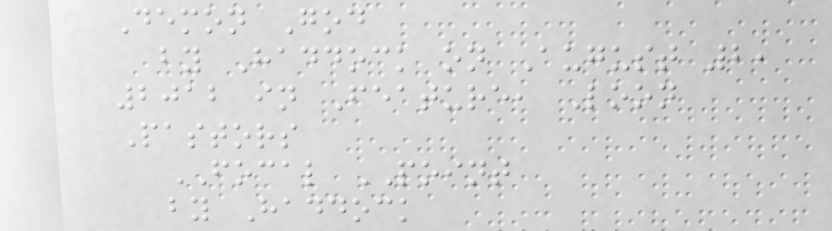Demon God
by Haddock on August 2,
2012 in Feature, Loon
Pastors
FOCAL POINT
by Haddock
